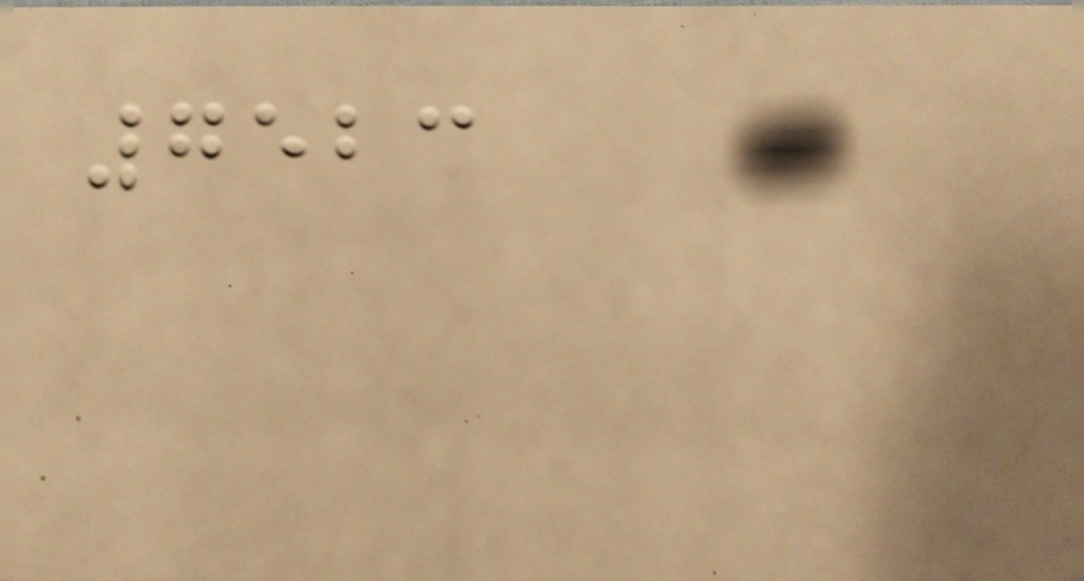7523
